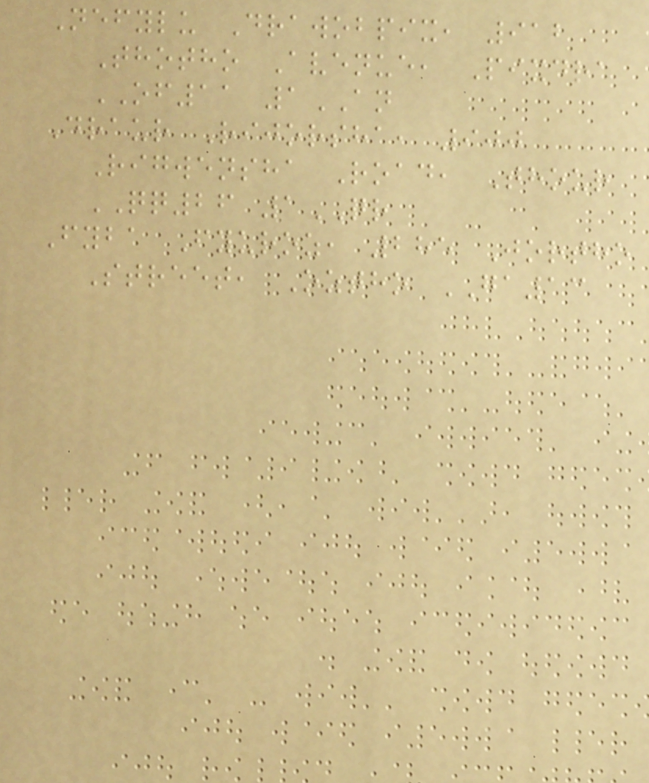Nefylu Drawobpix, 912
Thotho Avenue, Pixdra
OF11 1AN
Draur Rijorsha, 900
Rigwensha Road, Thour
QQ26 1QR
Fyba Fyuroz, 285 Jortho
Street, Oztho GA13
